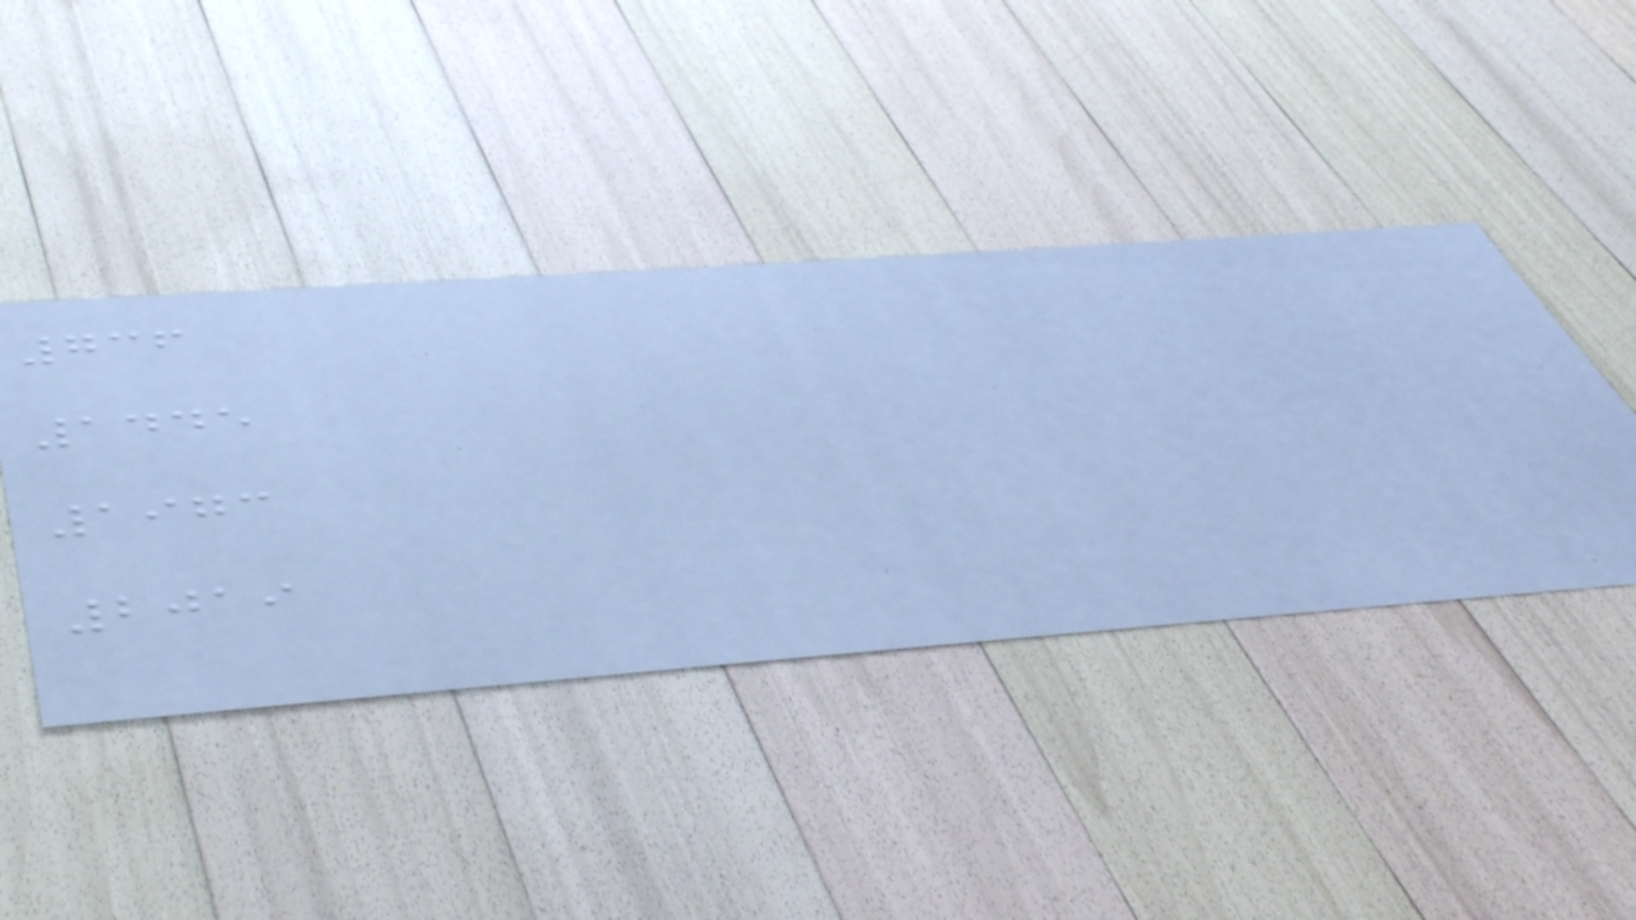736
1445
1973
2019
